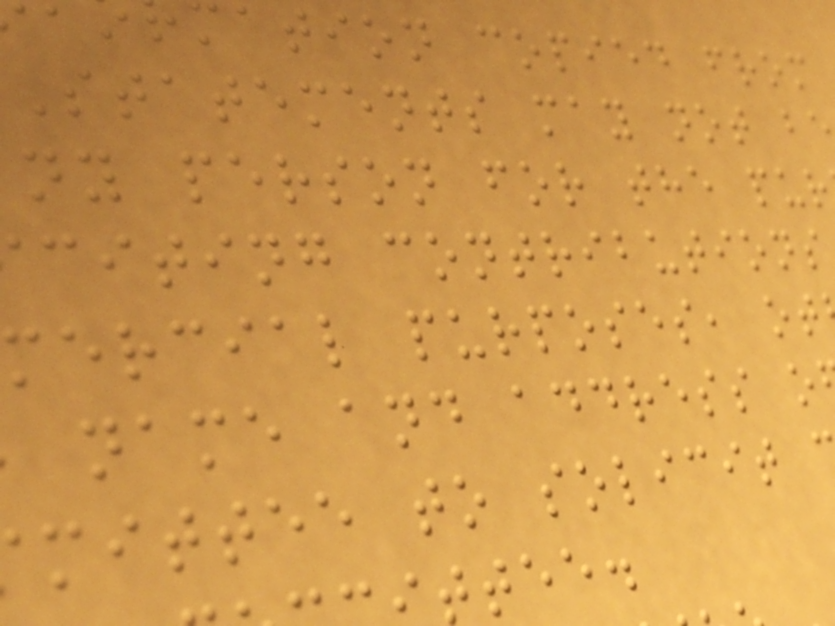ation copied from
Statements may not b
ny person for the pur
citing contributions
ercial purposes, ot
name and address o
mittee to solicit
ttee.
